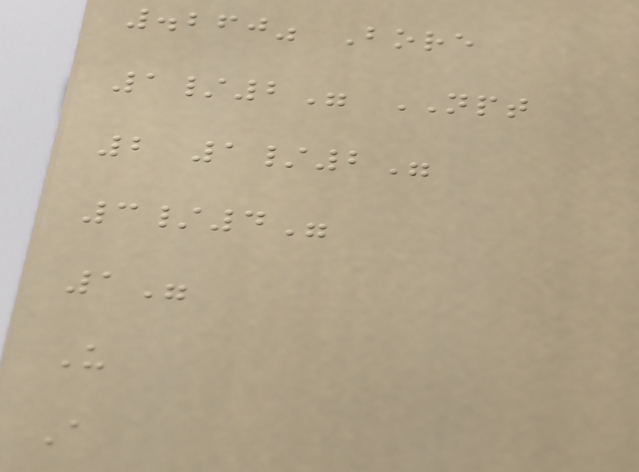.260" Bore
1/2" NPT
2 1/2"
3/4"
1"
U
A
